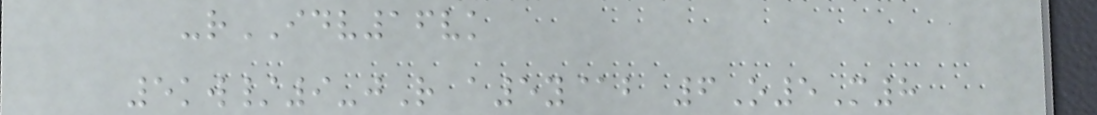-rIDV16vk
5kw/9-jR a5y@b 6O5M8
